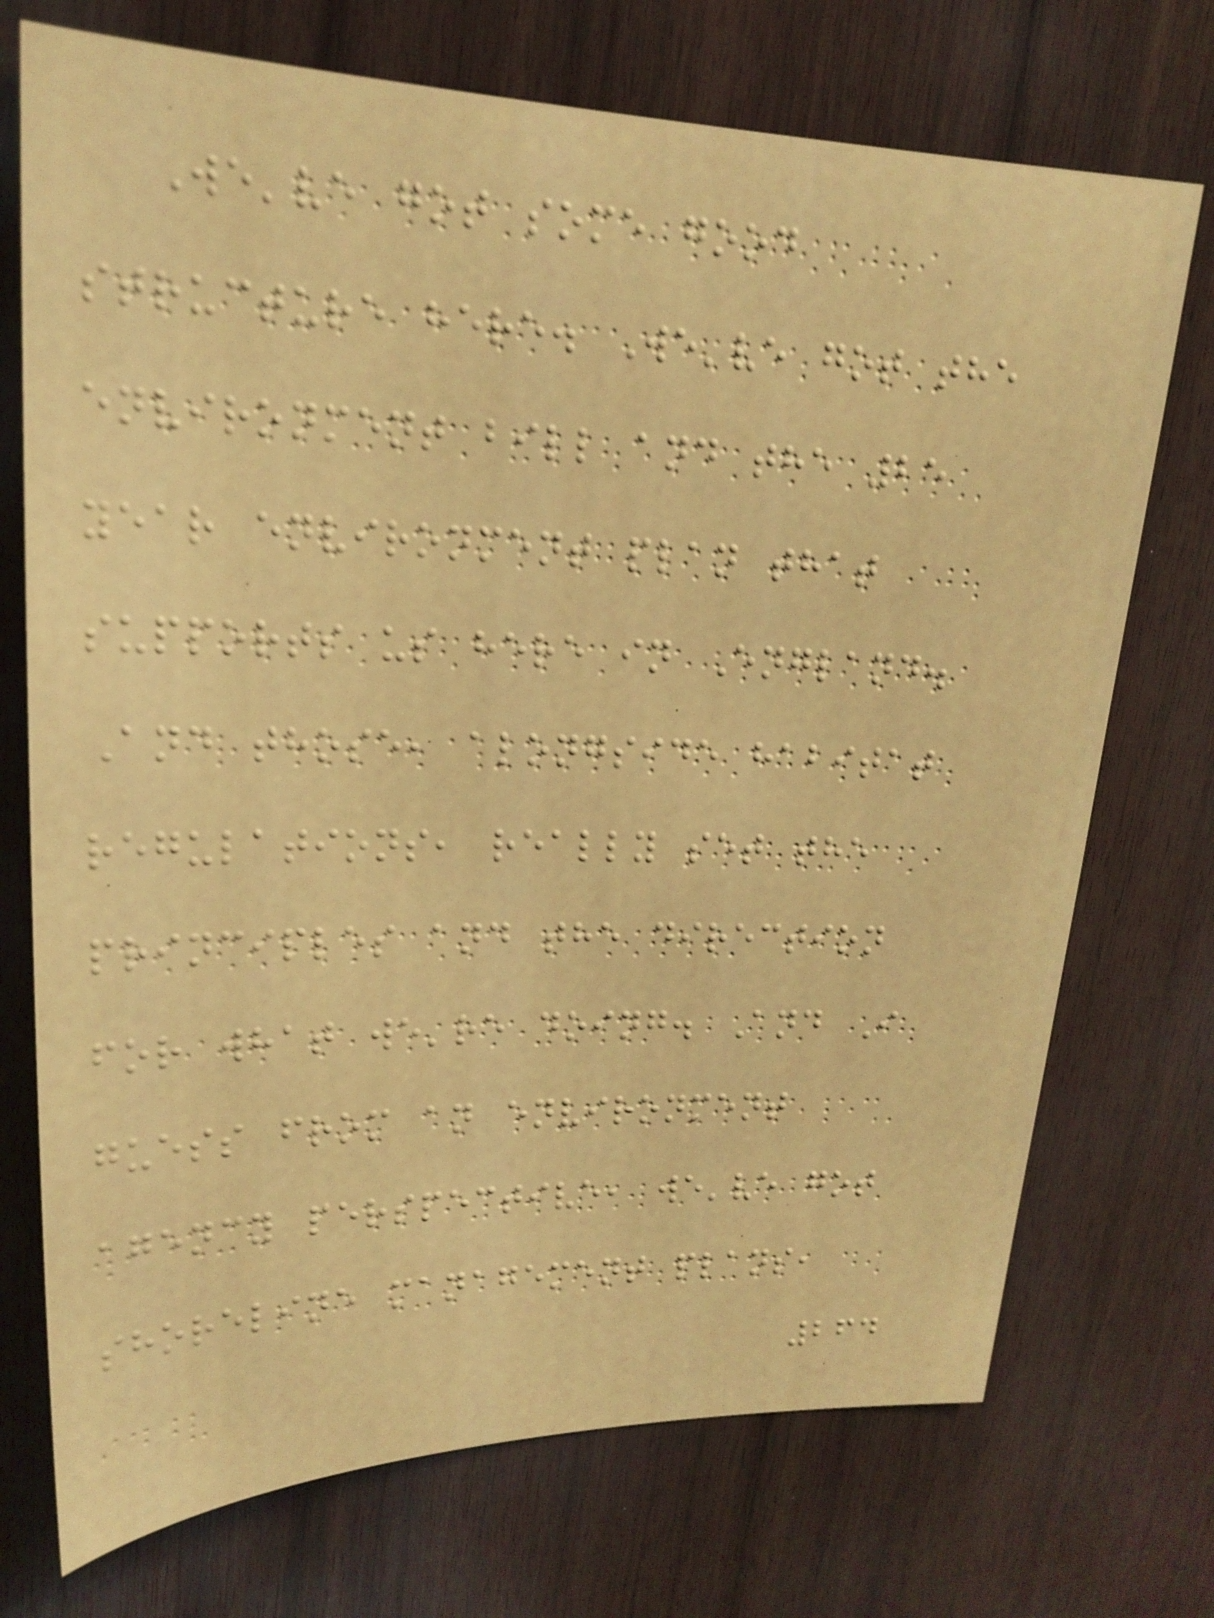We've got some good
structure here. We've got the
environment bill and the 25
year environment plan that
supports us here in England.
And those, alongside habitat
regulations, really set the
principles and the direction
for what we're doing. And I
guess from an environment
agency perspective, we've got
shoreline management plans,
264
